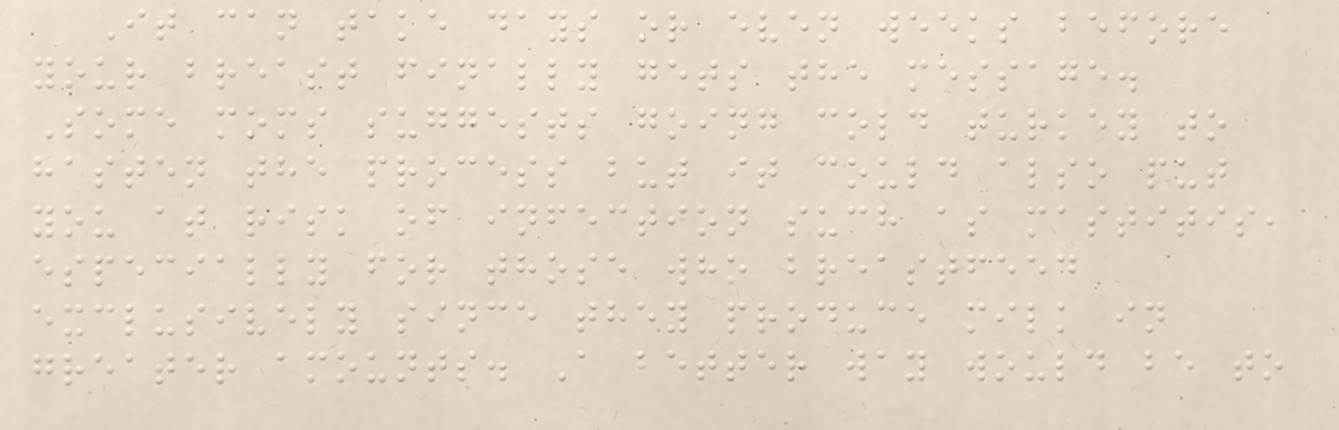It can take days or even weeks before
your breast finally gets the message.
Some moms suggests going cold turkey to
hasten the process but it could also put
you at risk of infection such as mastitis,
especially for those who breastfeed
exclusively since they produce milk in
greater amounts. A better way would be to
